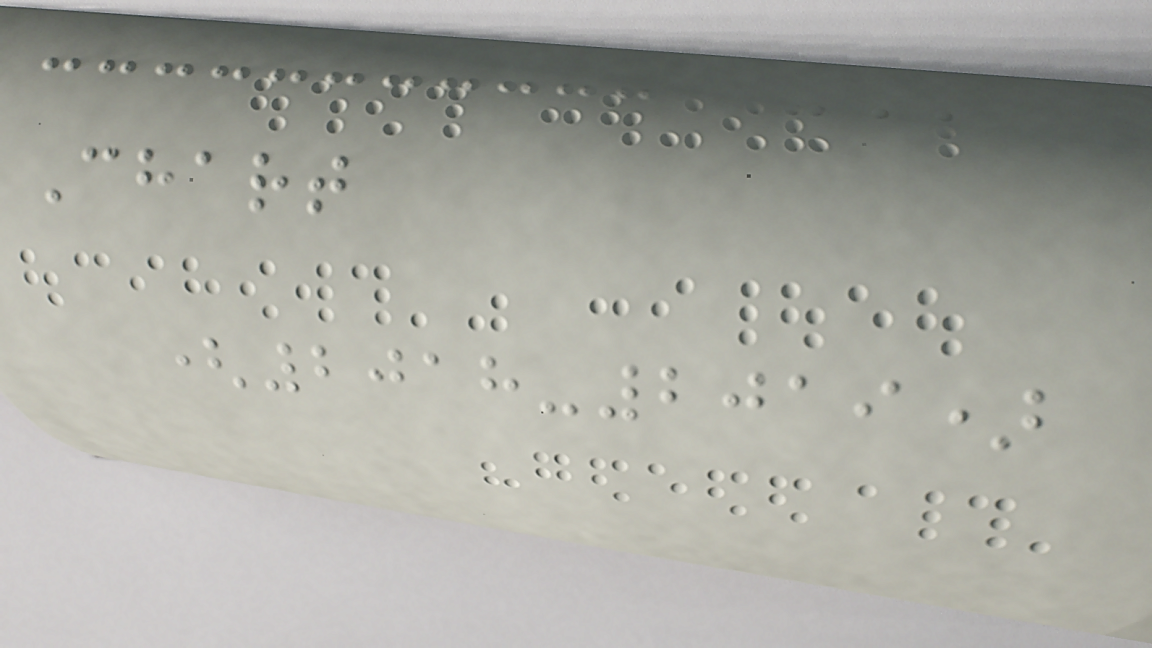Chart
(2018-2019)
